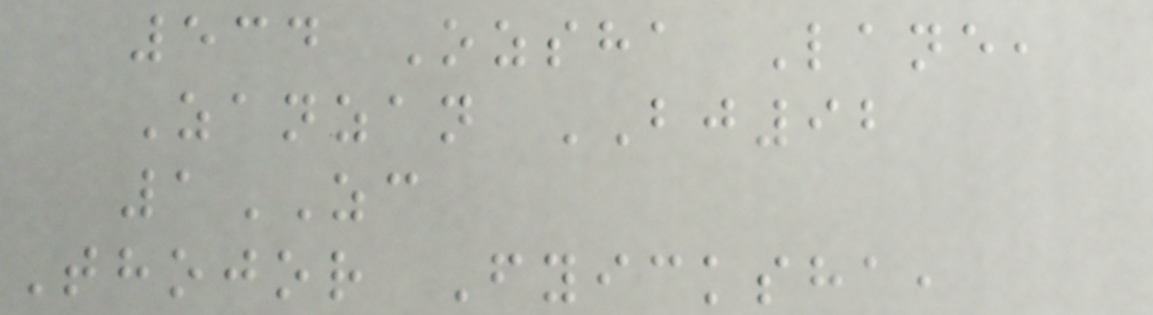534 Ozsha Lane,
Zanzan BJ92
1ZC
Thojor Fyicksha,
